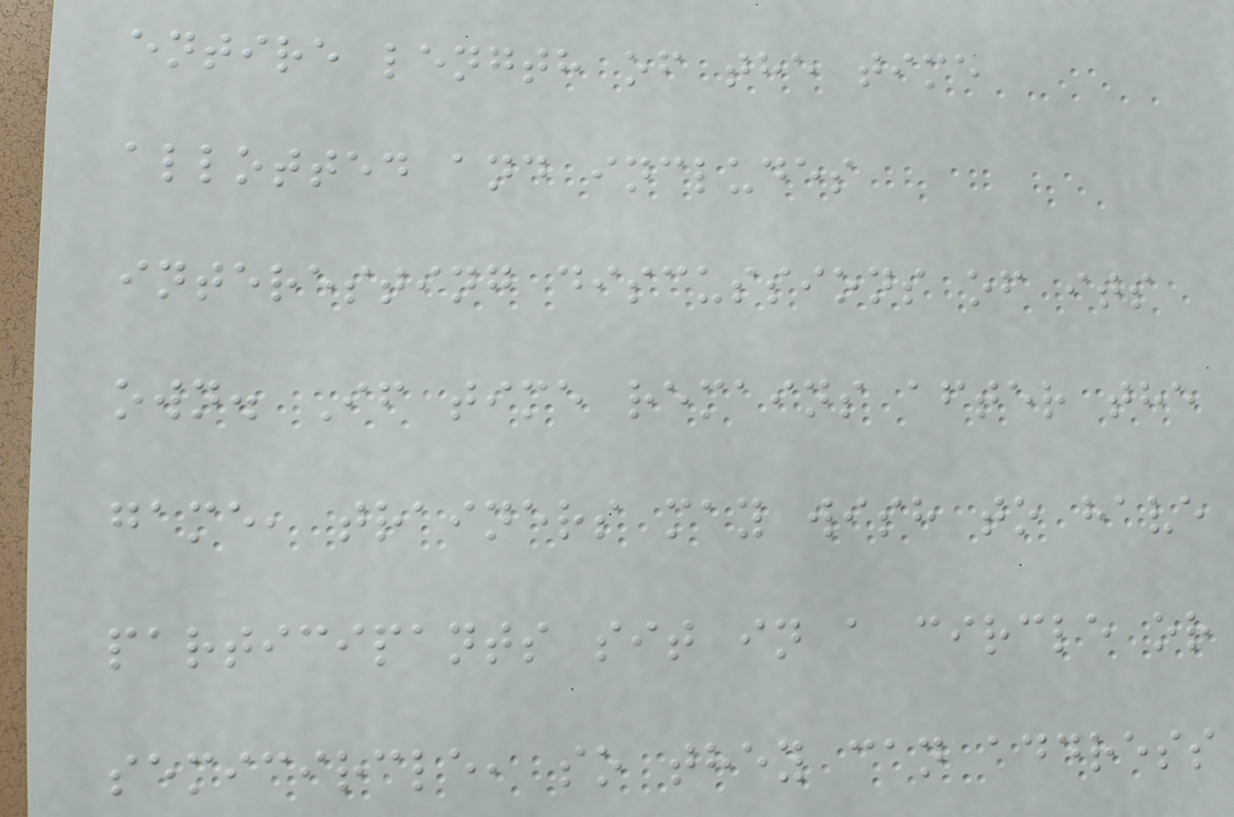entire length of the time
allotted and includes
interesting discussions of its
own. If time remains after the
game, trainers may wish to have
participants sit in a circle or
semicircle, so they can address
